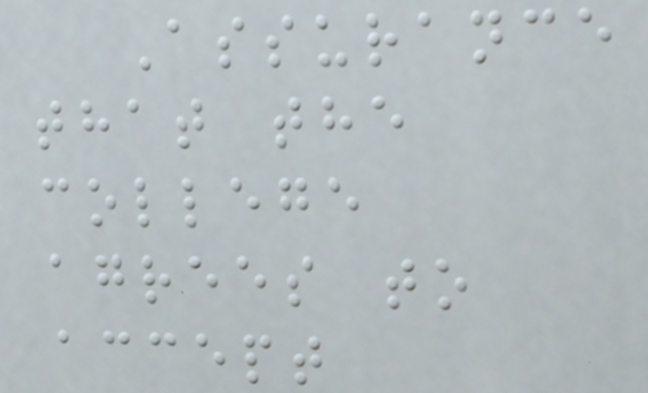Assurance
that the
college
agrees to
accept
